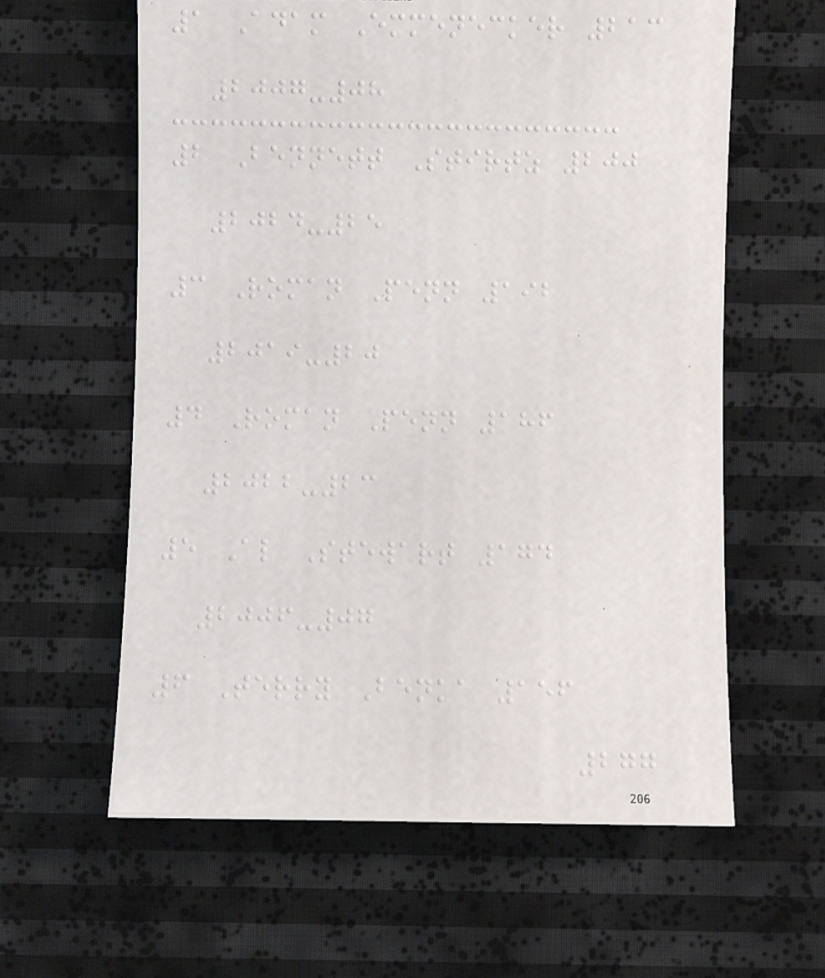1 Adam Emmenecker 213
2007-08
2 Bennett Stirtz 200
2024-25
3 Roman Penn 192
2019-20
4 Roman Penn 186
2022-23
5 Al Stewart 174
2006-07
6 Terry Benka 156
277
